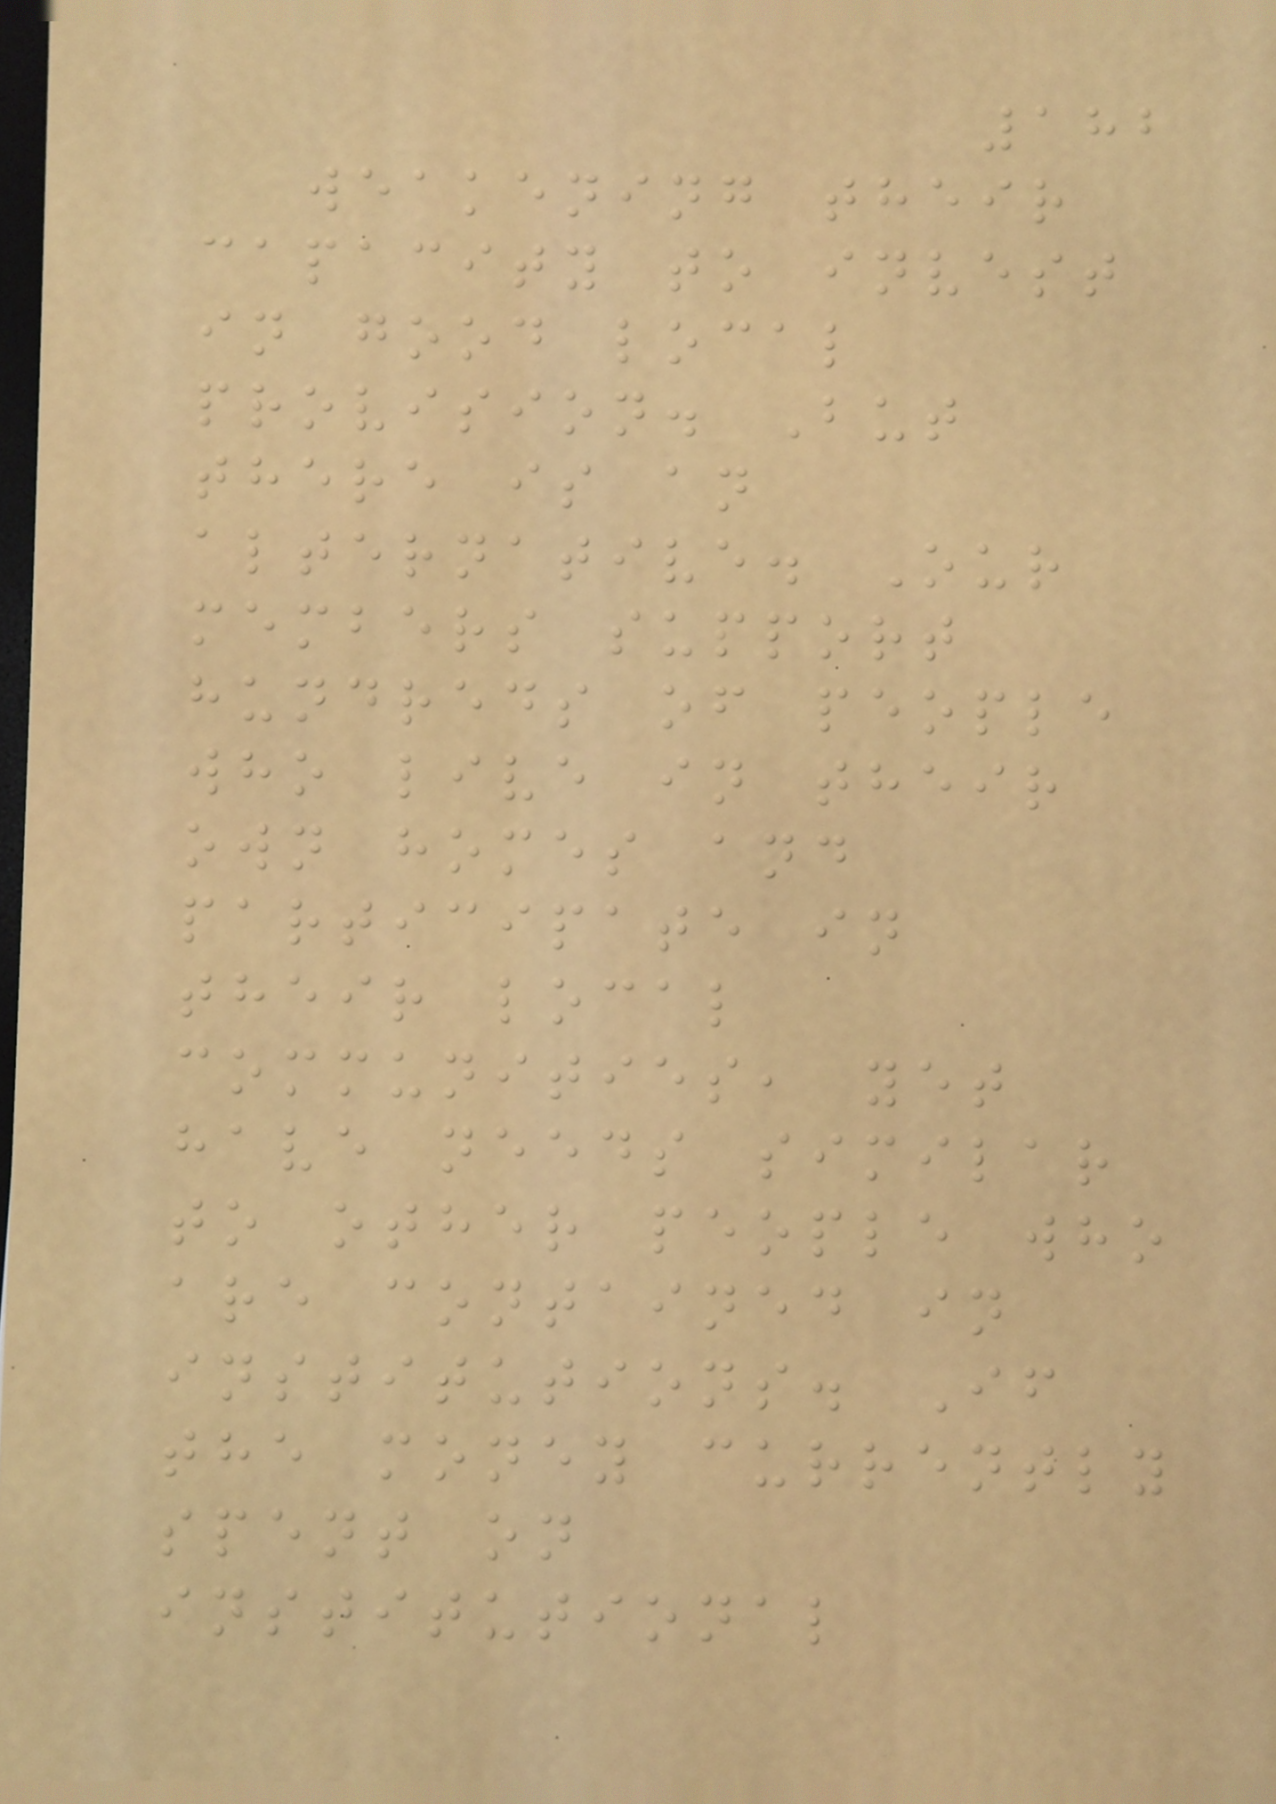182
weakening their
capacity to invest
in good local
provision. But
there is an
alternative. Our
members support
hundreds of people
who live in their
own homes and
participate in
their local
communities, yet
have needs similar
to other people who
are contained in
institutions. If
the money currently
spent on
institutional
